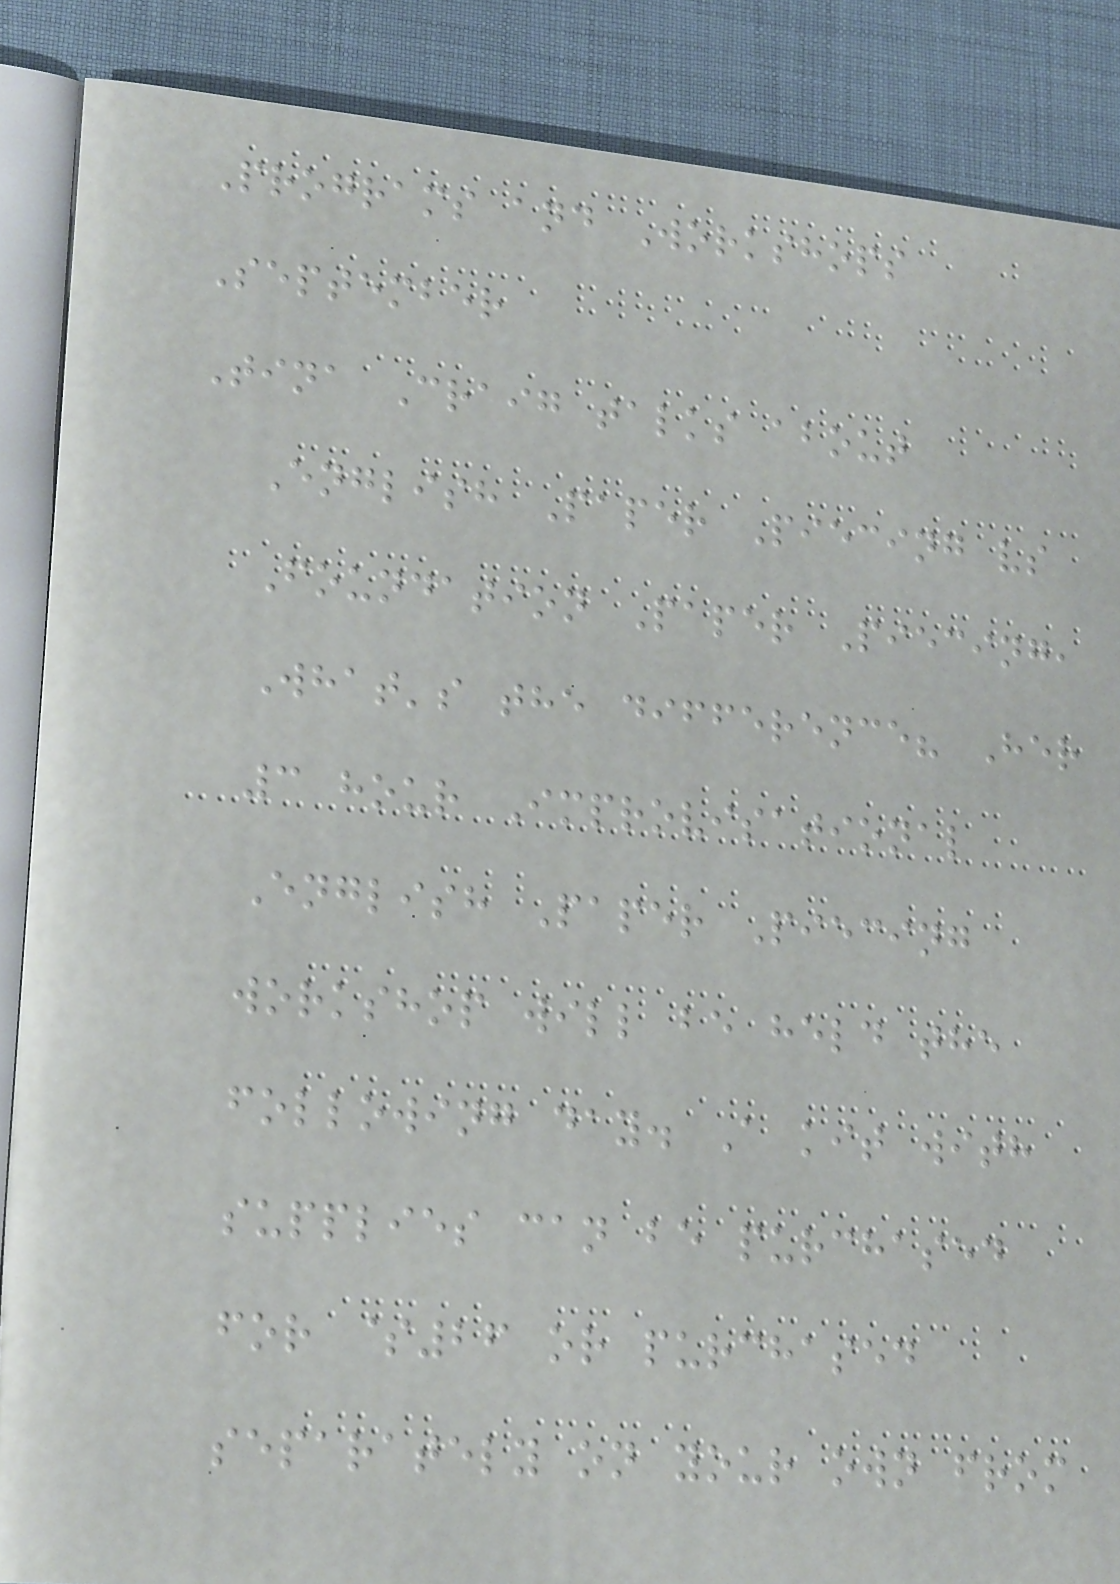Programs and Workshops
September
Tina Craig talks about
English Paper Piecing vs
Foundation Paper Piecing,
What's the difference? Her
3 hour Improvisational
English Paper Piecing
workshop will be held the
following day. A kit with
supplies can be purchased
for $26 or purchased
separately on your own from
